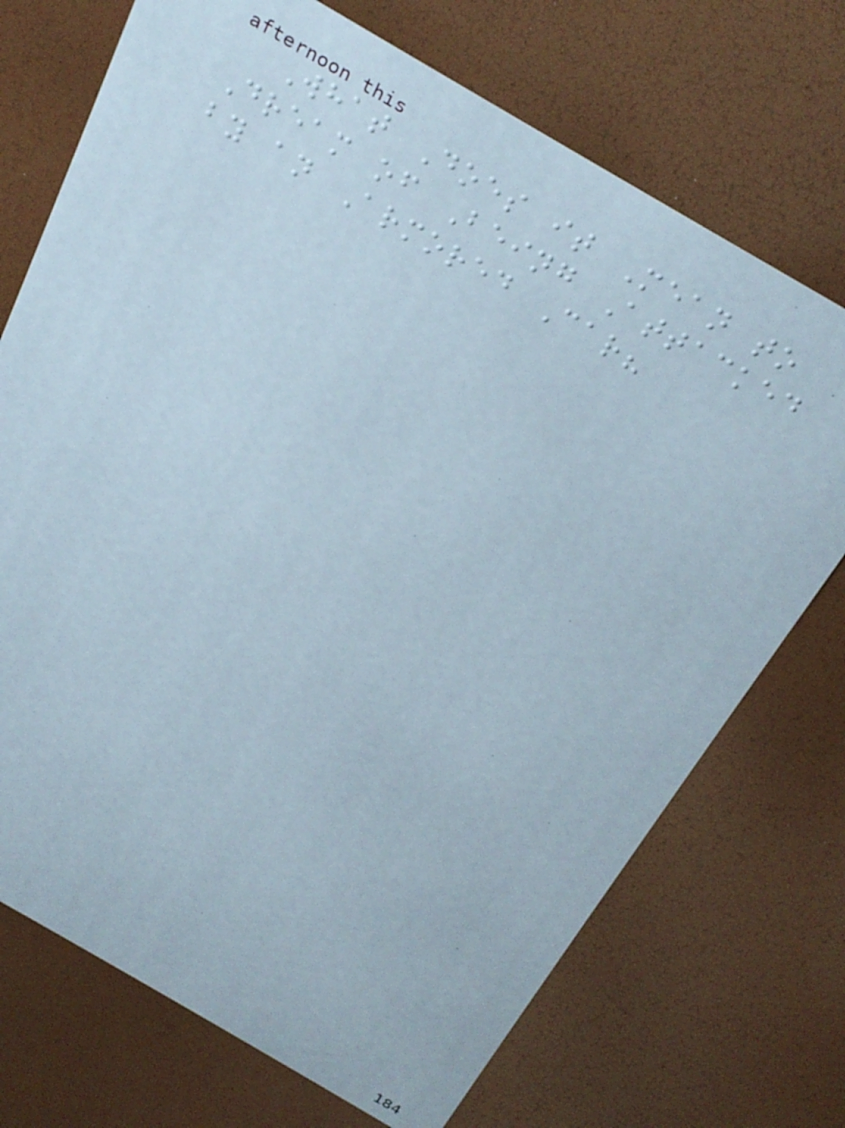What Does it Mean to
Dream of Being Attacked
by an Armored Car?
